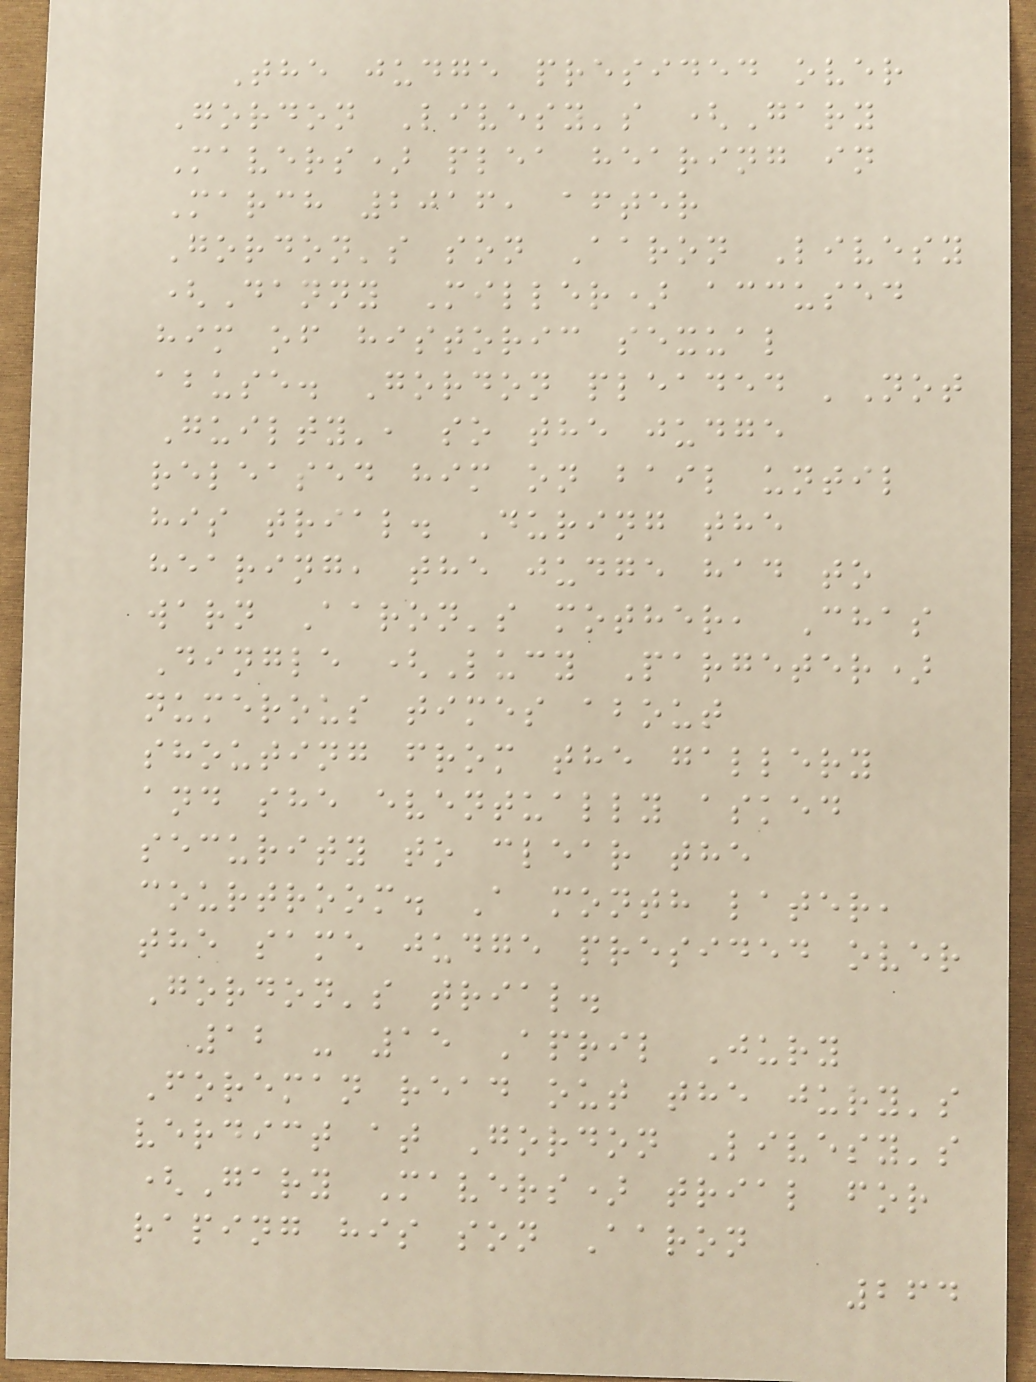The judge presided over
Gordon Livesy's (Gary
Mavers) plea hearing in
March 2016, after
Gordon's son Aaron Livesy
(Danny Miller) accused
him of historic sexual
abuse. Gordon pleaded 'Not
Guilty', so the judge
released him on bail until
his trial. During the
hearing, the judge had to
warn Aaron's mother, Chas
Dingle (Lucy Pargeter)
numerous times about
shouting from the gallery
and she eventually asked
security to clear the
courtroom. A month later,
the same judge presided over
Gordon's trial.
12 - 15 April Jury
Foreman read out the jury's
verdict at Gordon Livesy's
(Gary Mavers) trial for
raping his son Aaron
264
